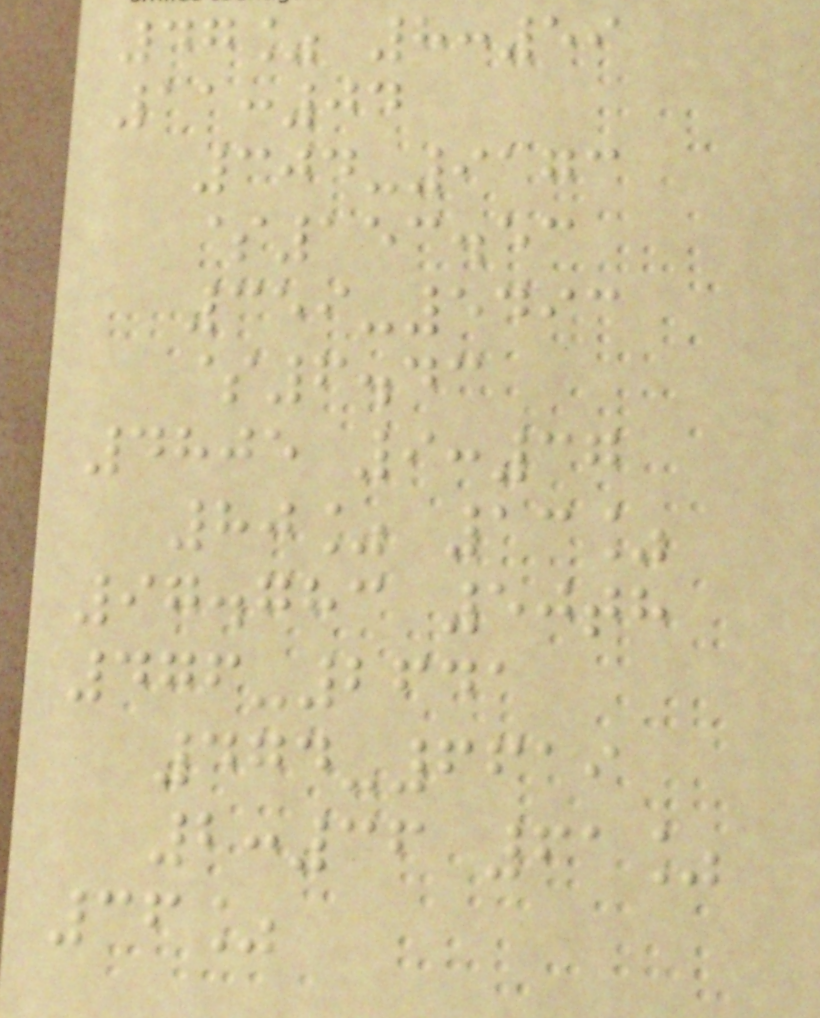47% 8:59
11:04
304-9173
$153.53
359-5493
$6.43
4805 9:37
80% 13%
97.783 50th
476-2641
474-6619
2:36 61%
36%
